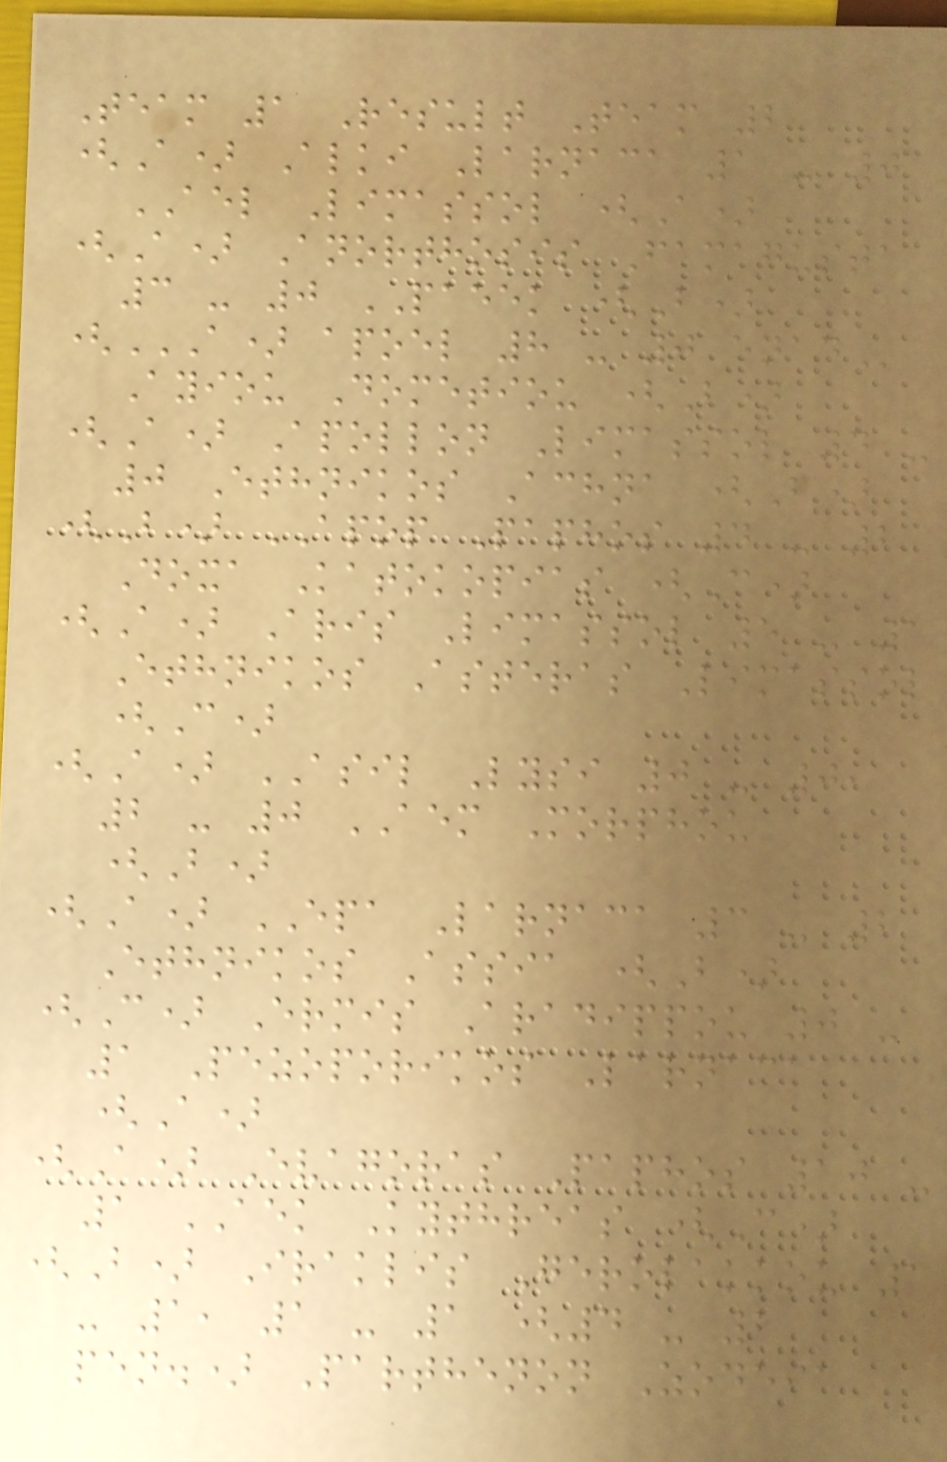Team 1 Result Team 2
(A) Alki Larnaca 1 - 0
AEL Limassol (A)
(A) Anorthosis Famagusta
3 - 0 PAEEK (B)
(A) APOEL 8 - 0 ENAD
Ayiou Dometiou (B)
(A) Apollon Limassol 4 -
0 Ethnikos Achna (B)
(B) APOP Paphos 4 - 2
Doxa Katokopias (C)
(A) Aris Limassol 5 - 1
Ethnikos Asteras Limassol
(C)
(A) ASIL Lysi 0 - 0,
2 - 0 AEM Morphou
(B)
(A) EPA Larnaca 3 - 2
Ethnikos Assia (B)
(C) Ermis Aradippou 0 -
1 Pezoporikos Larnaca
(A)
(A) Evagoras Paphos 10 -
1 AEK Kythreas (C)
(B) Iraklis Gerolakkou 1
- 1, 1 - 1 (4 - 2
pen.) Parthenon Zodeia
